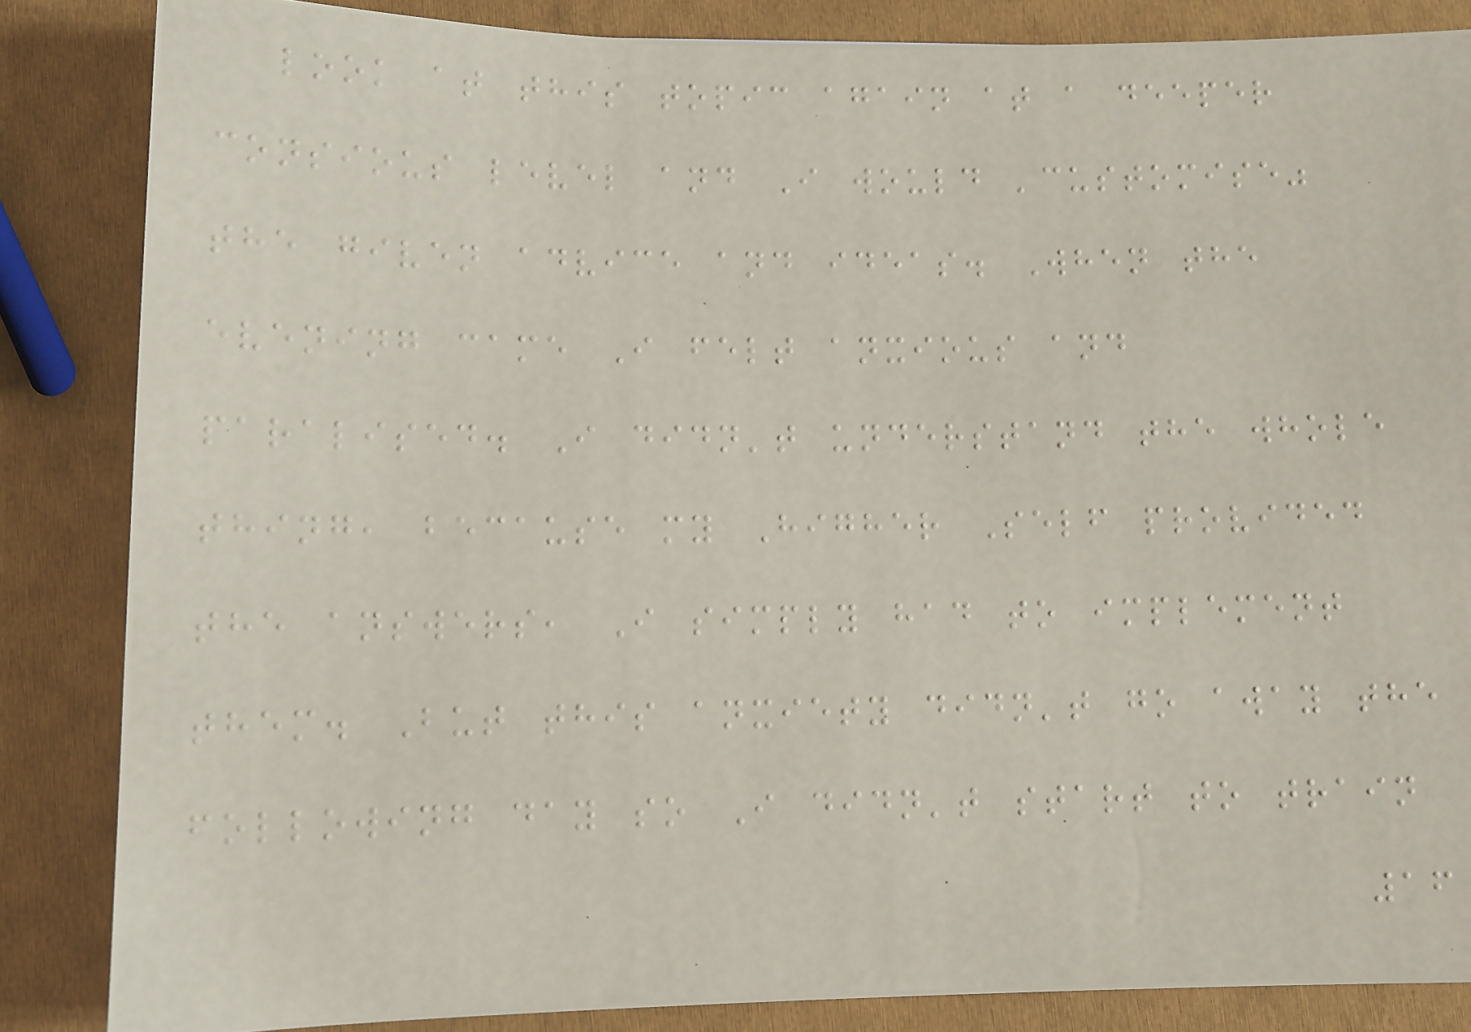look at this topic again at a deeper
consious level and I would 'customise"
the given advice and ideas. When the
evening came I felt anxious and
paralised. I didn't understand the whole
thing, because my Higher Self provided
the answers, I simply had to implement
them. But this anxiety didn't go away the
following day so I didn't start to train
16
